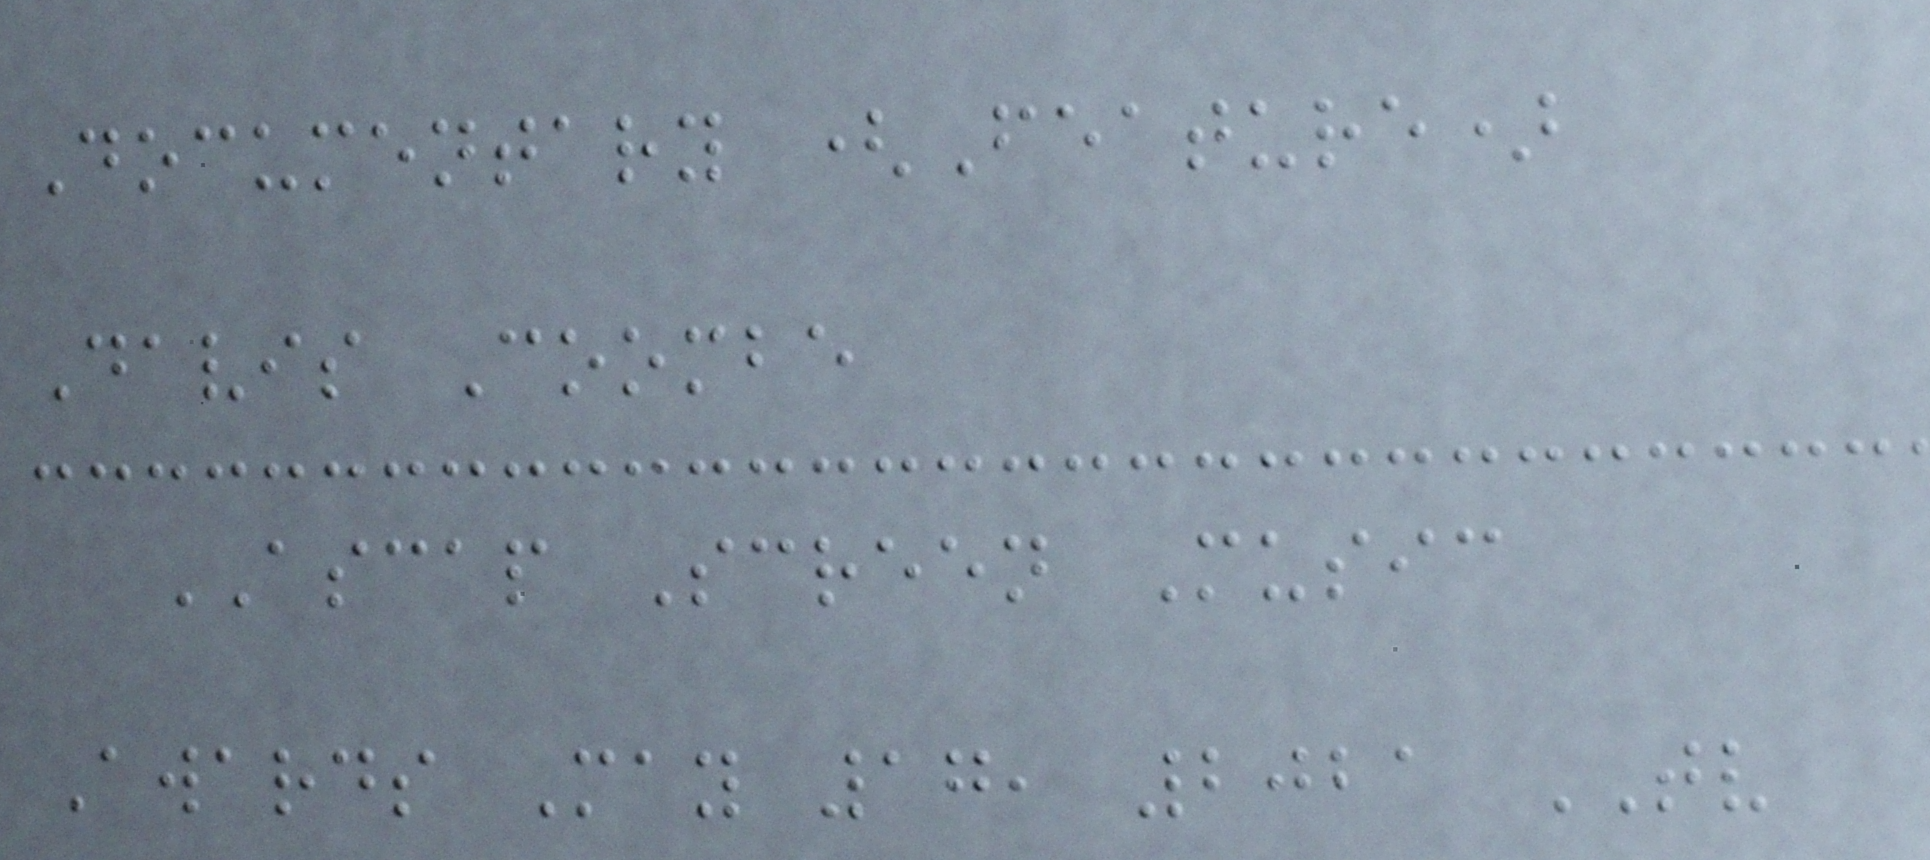Documentary (Feature)
Davis Coombe
ASCAP Screen Music
Awards May 17, 2021 TV
